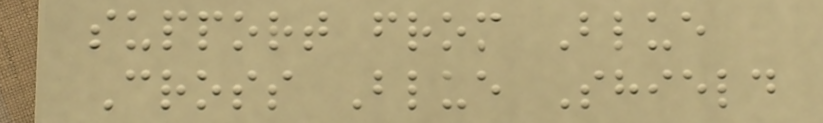support from Blue
Cross Blue Shield
